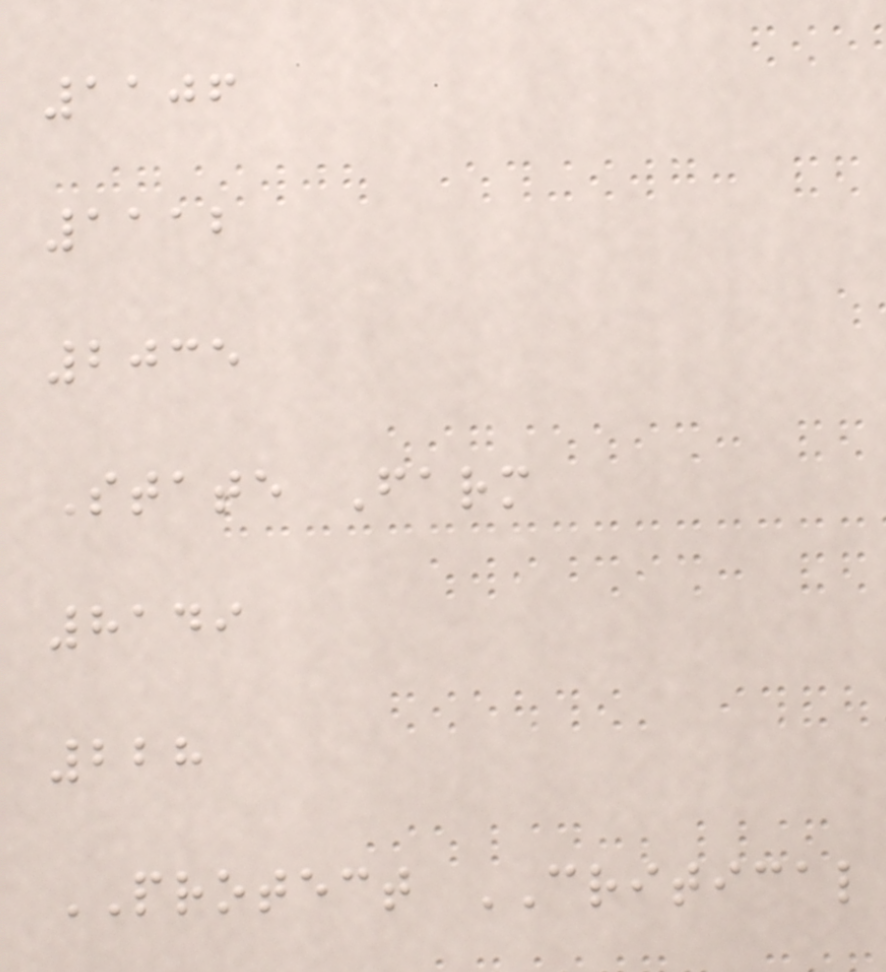1106
1112
2035
State Farm
8149
228
PROTECT CRITICAL
